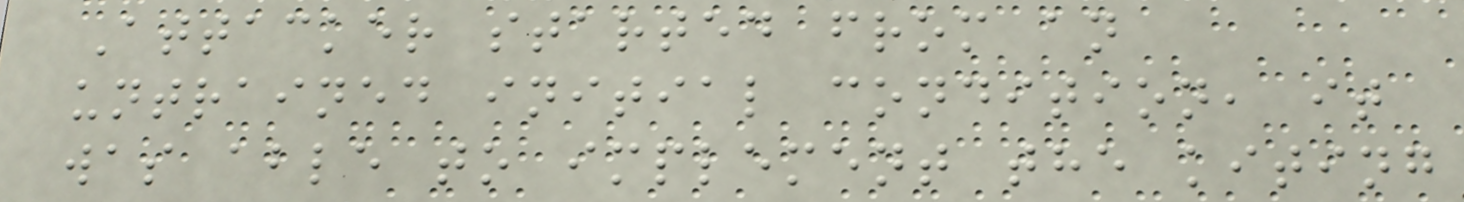Attacker started from an
untrained initial condition, it
was able to implement the kiting
